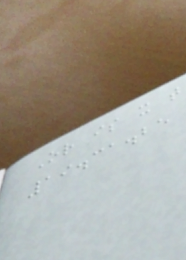Or is it that
19.31.25
